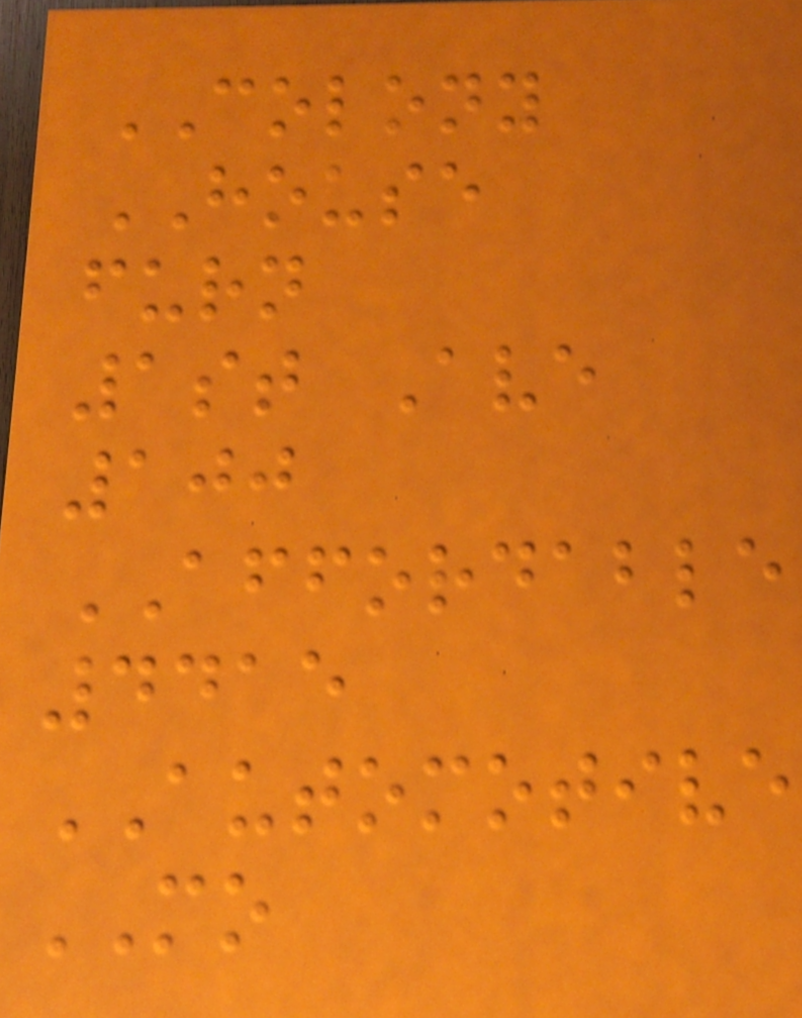COLONY
HOUSE
furn
1st Ave
100
AFFORDABLE
4415
AUTOMOTIVE
MO
